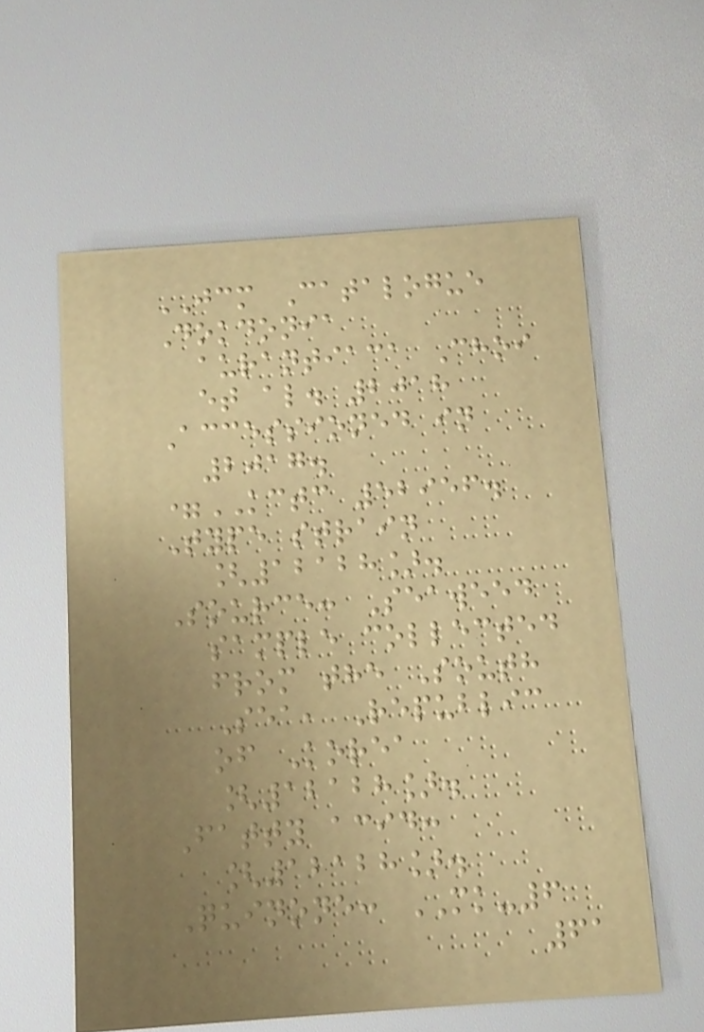JCM Catalogue
Dokdonia
aurantiaca Choi
et al. 2018
Accessioned in
2017.
=KCTC 52956.
Type strain
[12128].
Source: Seaweed
sample collected
from the South
Sea, Republic
of Korea
[12128].
Fatty acid:
[12128].
Quinone: MK-6
61
